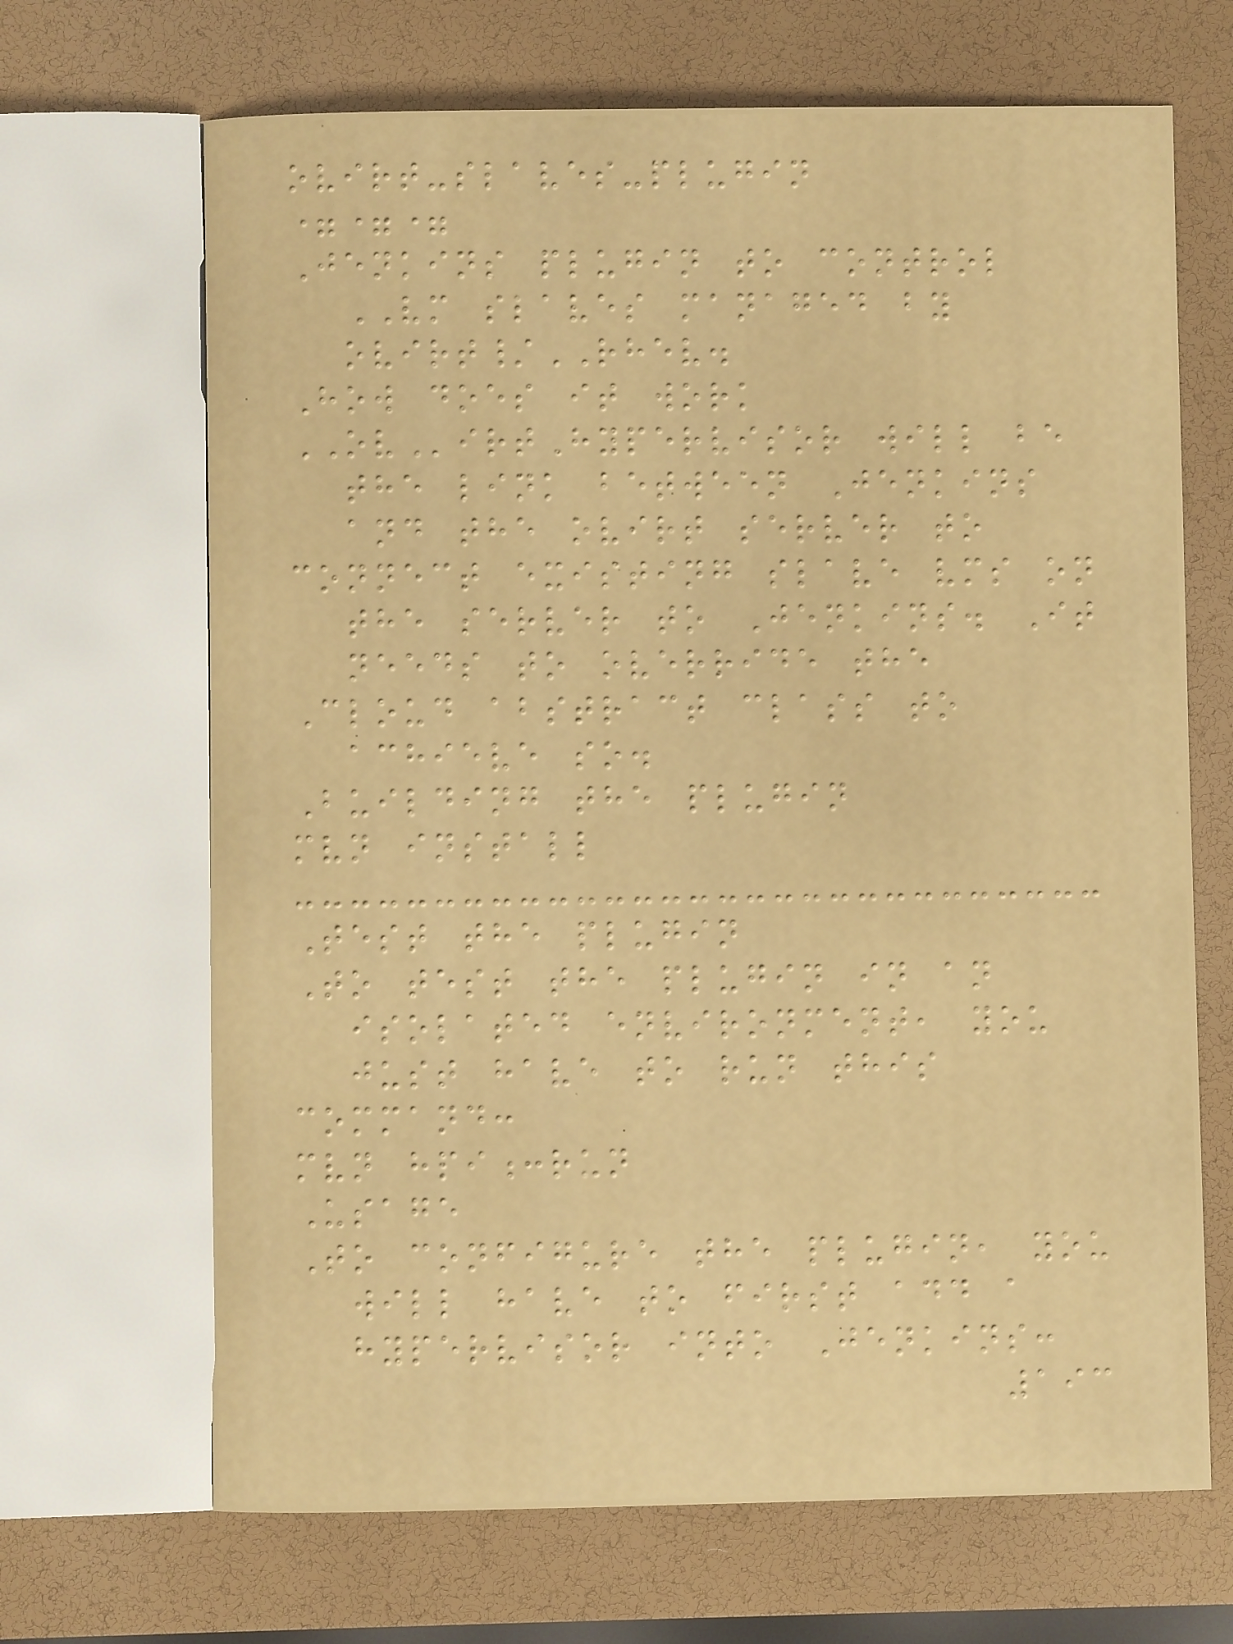ovirt-slaves-plugin
===
Jenkins plugin to control
VM slaves managed by
ovirt/RHEV.
How does it work
OVirtHypervisor will be
the link between Jenkins
and the ovirt server to
connect existing slave vms on
the server to Jenkins. It
needs to override the
Cloud abstract class to
achieve so.
Building the plugin
mvn install
Test the plugin
To test the plugin in an
isolated environment, you
just have to run this
command:
mvn hpi:run
Usage
To configure the plugin, you
will have to first add a
hypervisor into Jenkins:
193
